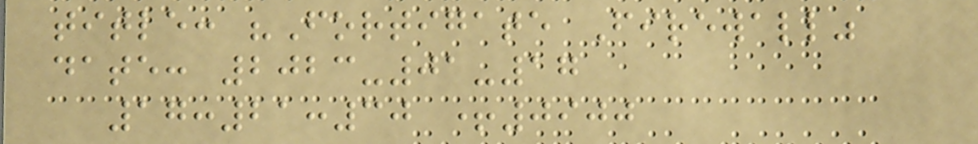title: "Fortigate Firewall"
date: 2023-01-17
17:21:30 +0900
